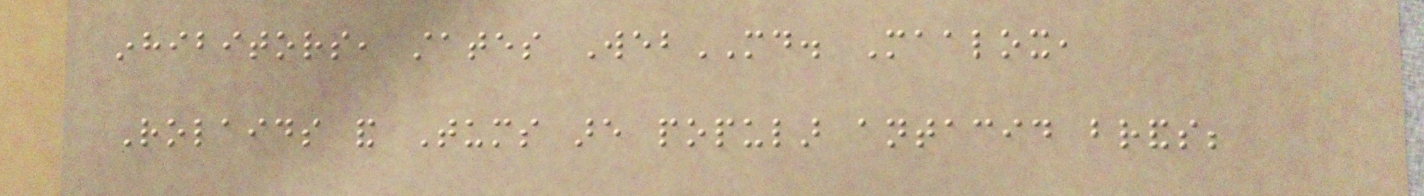inhibitors, states WebMD. Maalox,
Rolaids and Tums are popular antacid brands;
